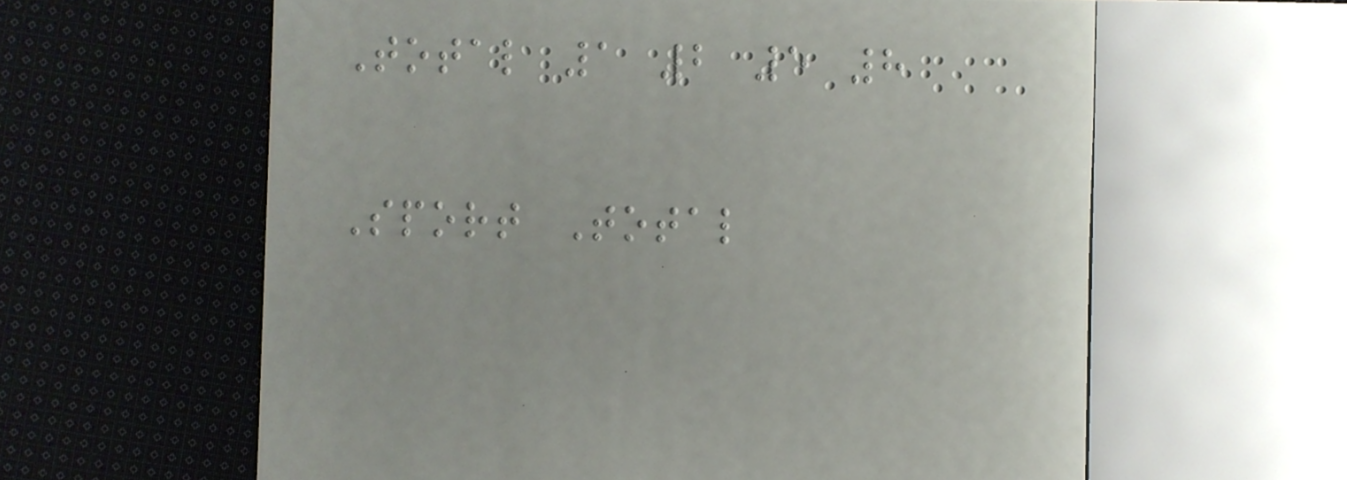Total 1 2 5 8
Sport Total
